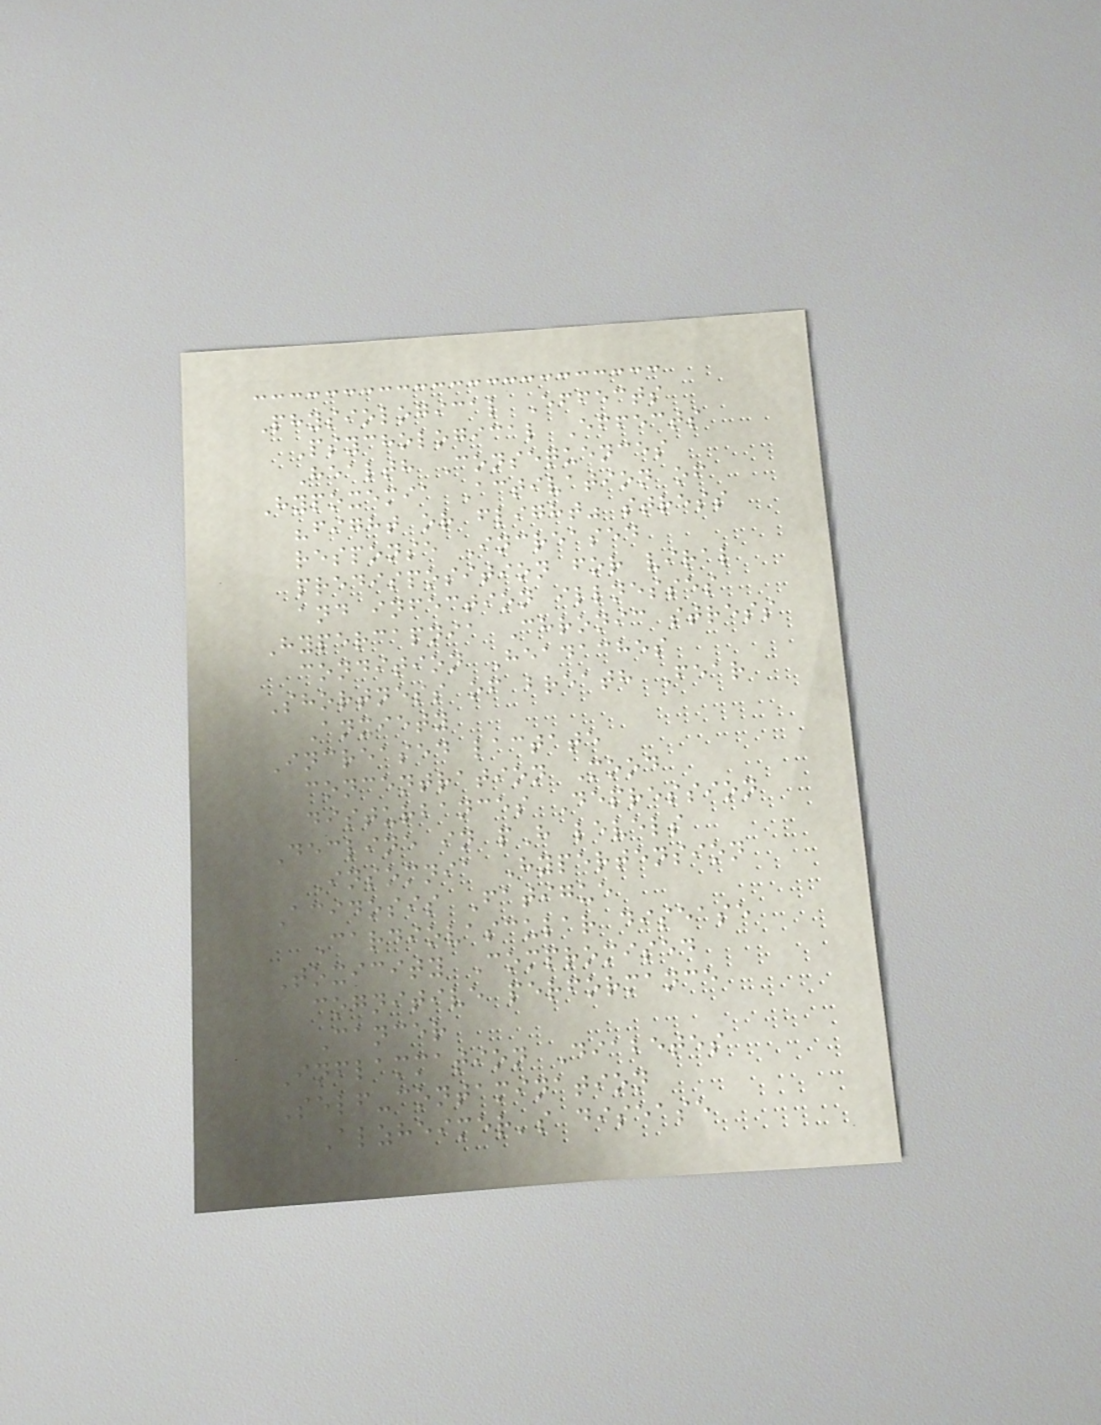Physiological Effects
Psychological Effects
Health Consequences
Hypoxemia Activation of
"fight or flight" stress
response Increased
predisposition for viral
and infection illnesses
Hypercapnia Chronic stress
condition Headaches
Shortness of breath Fear
Anxiety
Increased lactate
concentration Mood
disturbances Depression
Decline in pH levels
Insomnia Hypertension
Acidosis Fatigue
Cardiovascular disease
Toxicity Compromised
cognitive performance
Cancer
Inflammation Diabetes
Self-contamination
Alzheimer's disease
